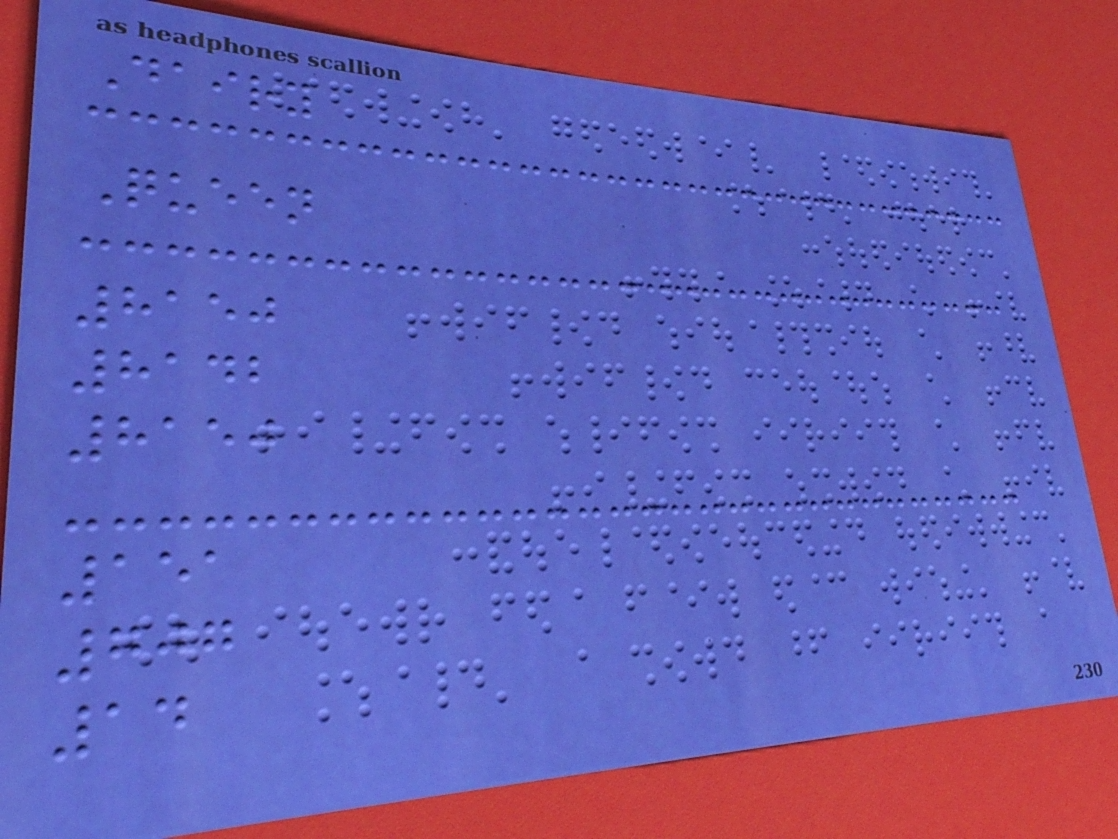Dairy
Queen
8150
8142
8150
151
707
14
